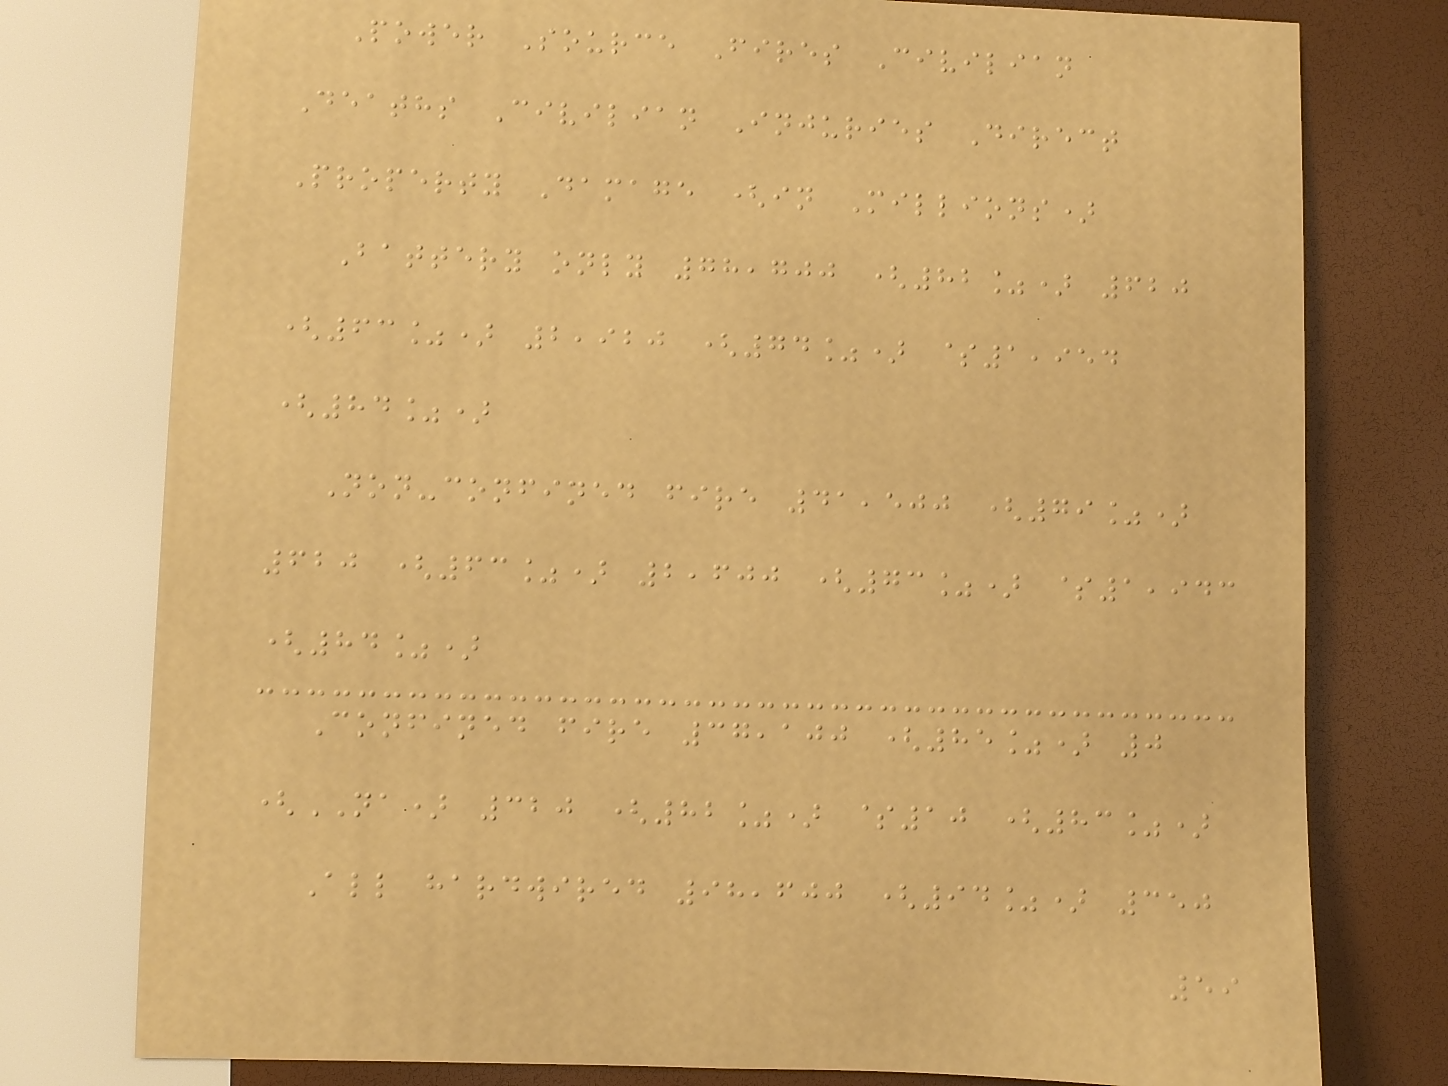Power Source Fires Civilian
Deaths Civilian Injuries Direct
Property Damage (in Millions)
Battery only 78,700 (82%) 620
(63%) 2,920 (74%) $1,954
(84%)
Non-confined fire 41,500 (79%)
620 (63%) 2,600 (73%) $1,943
(84%)
Confined fire 37,100 (85%) 0
(NA) 320 (82%) $10 (83%)
All hardwired 98,600 (94%) 350
59
